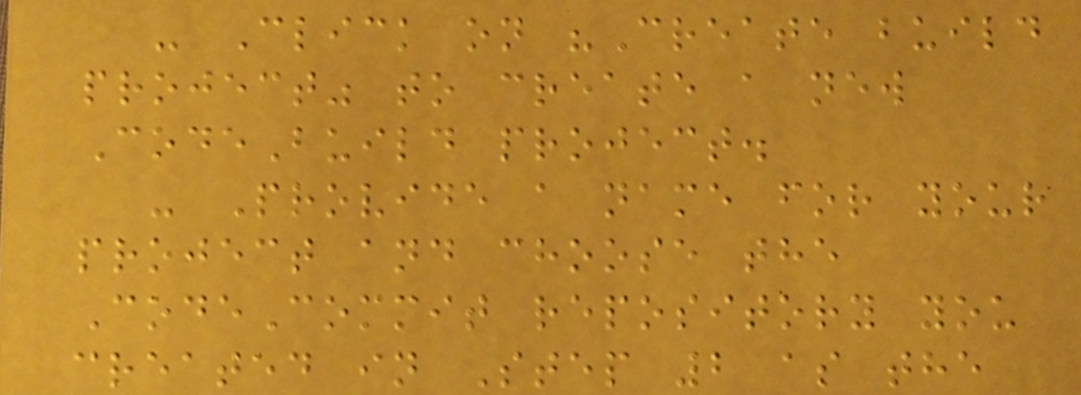- Click on "Create build
project" to create a new
CodeBuild project.
- Provide a name for your
project and choose the
CodeCommit repository you
created in Step 2 as the
